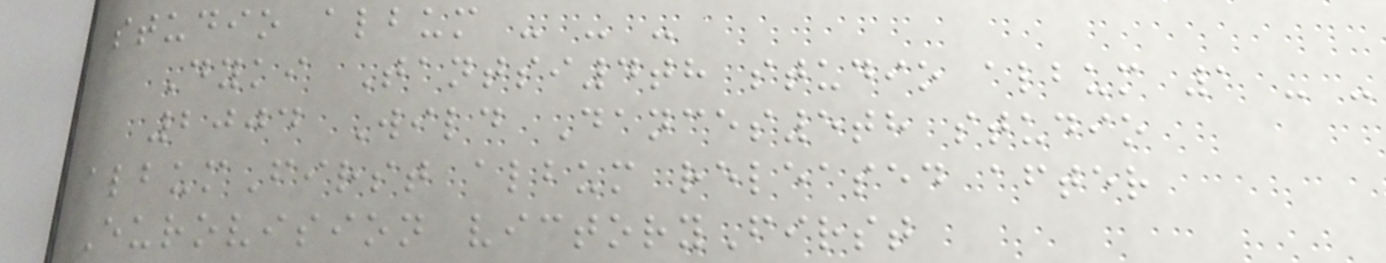studio album - - -
Dyki Tantsi4th studio album 1 - -
2004 Wild Dances5th studio
albumFirst album released after
Eurovision victoryFirst
